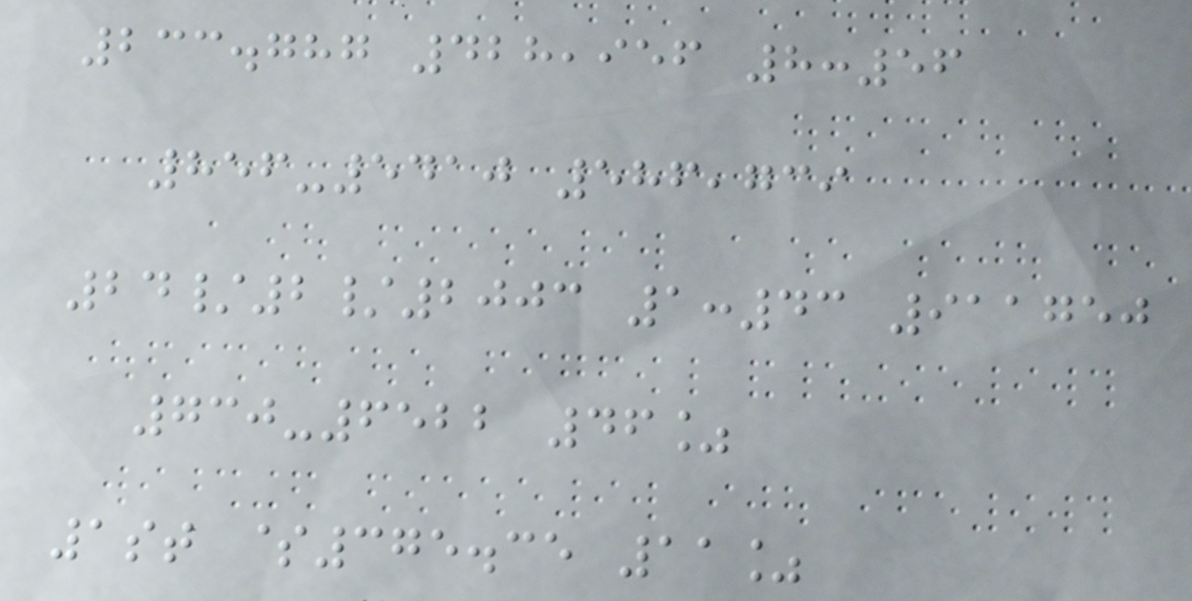233.787 428,956 8:56
856-5410 586,739
24/2/2003 1:43 911750
730-6522 46%
1st $375.35 11%
